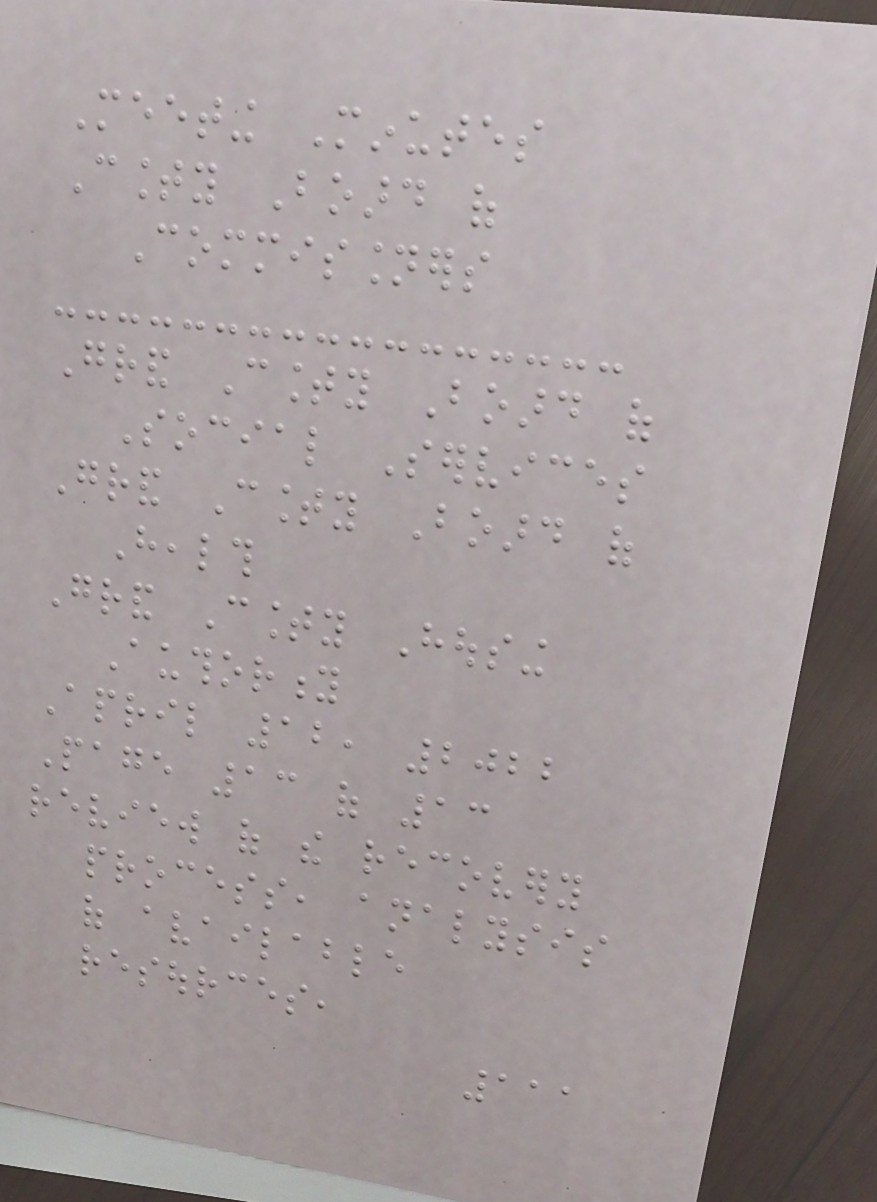Meeting Minutes
County Board of
Commissioners
Grand County Board of
Social Services
Grand County Board of
Health
Grand County Housing
Authority
April 12, 2022
Page 13 of 13
review of the recovery
process, analysis
of available
resources,
111
